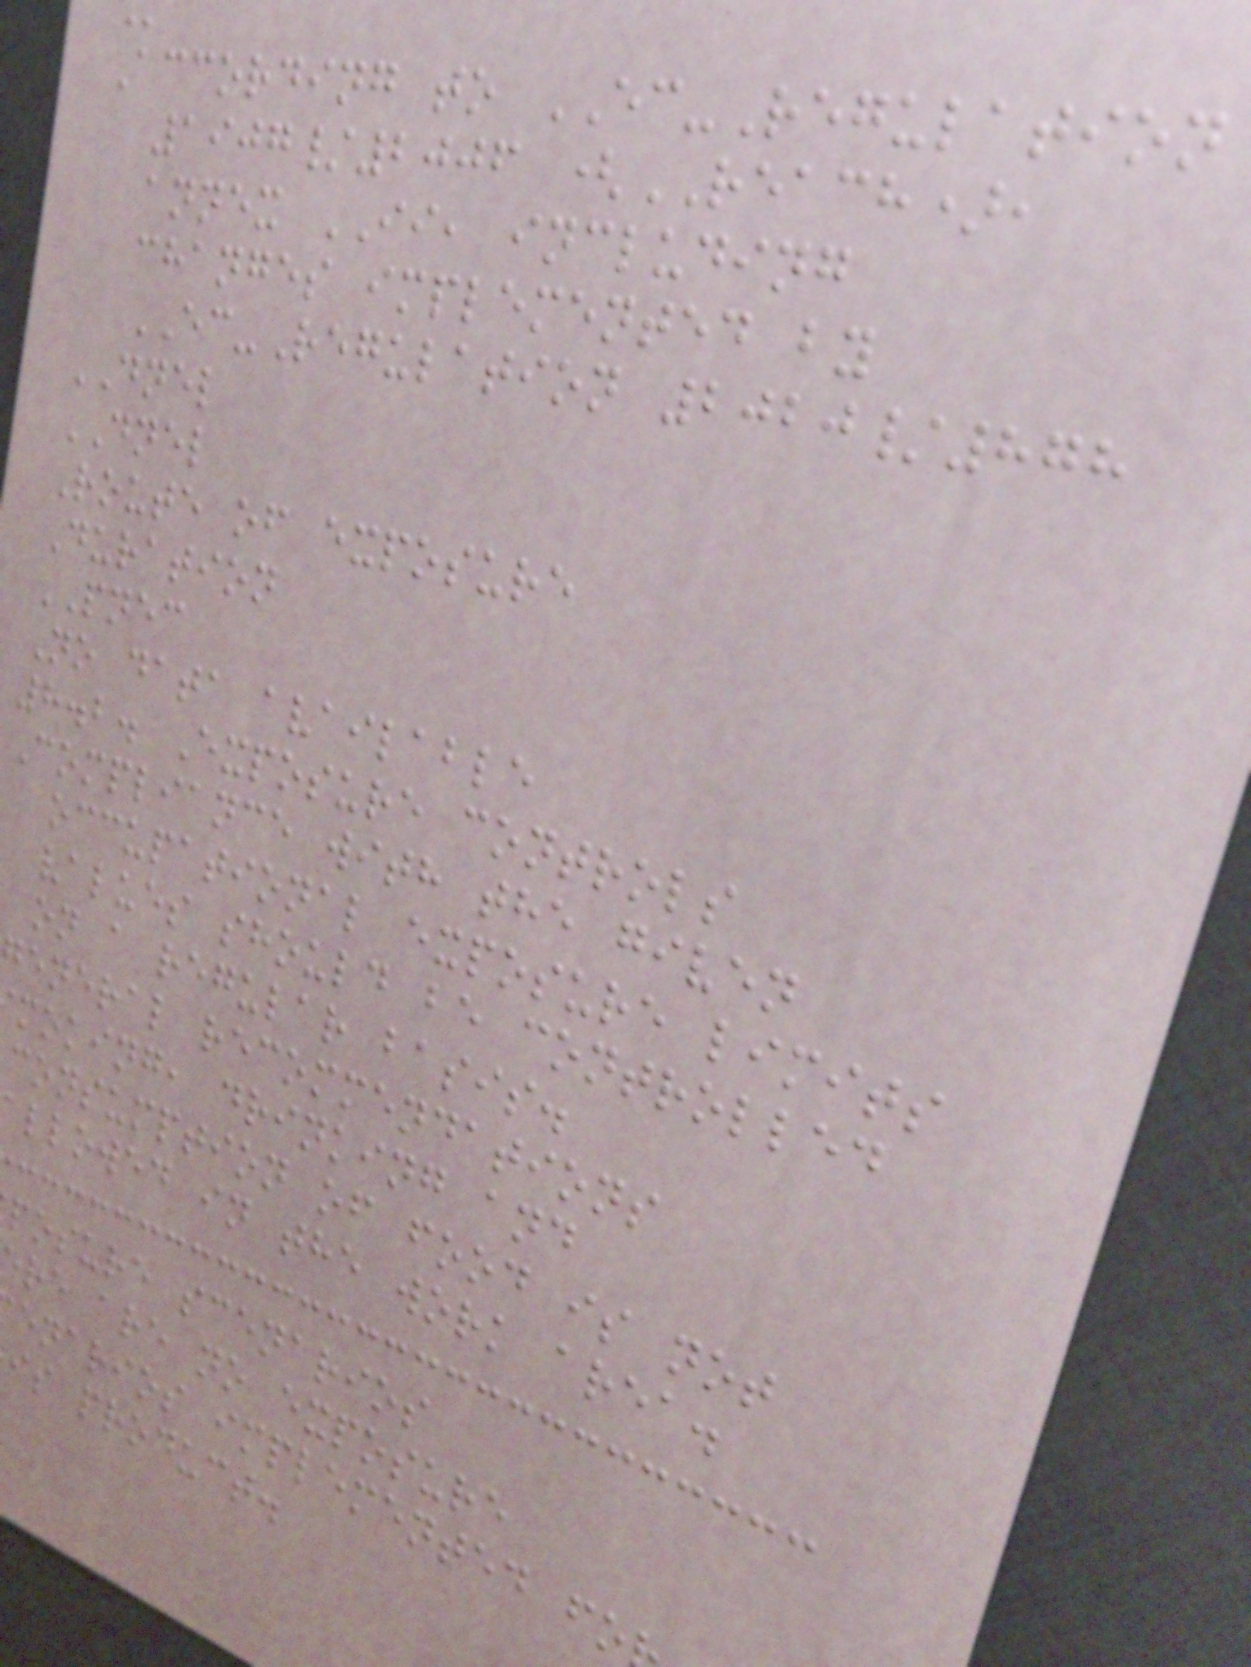According to EC-Regulation
1907/2006 (REACH),
annex II, including
changes implemented by
EC-Regulation 2020/878
DNEL
DNEL
Route of exposure
Duration
PNEC
No data available
8.2. Exposure controls
Compliance with the given
occupational exposure limits
values should be controlled
on a regular basis.
general recommendations
moking, drinking and
consumption of food is not
allowed in the work area.
posure scenarios
ere are no exposure
enarios implemented fo
is product.
